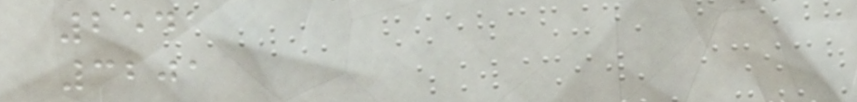2541
3201
